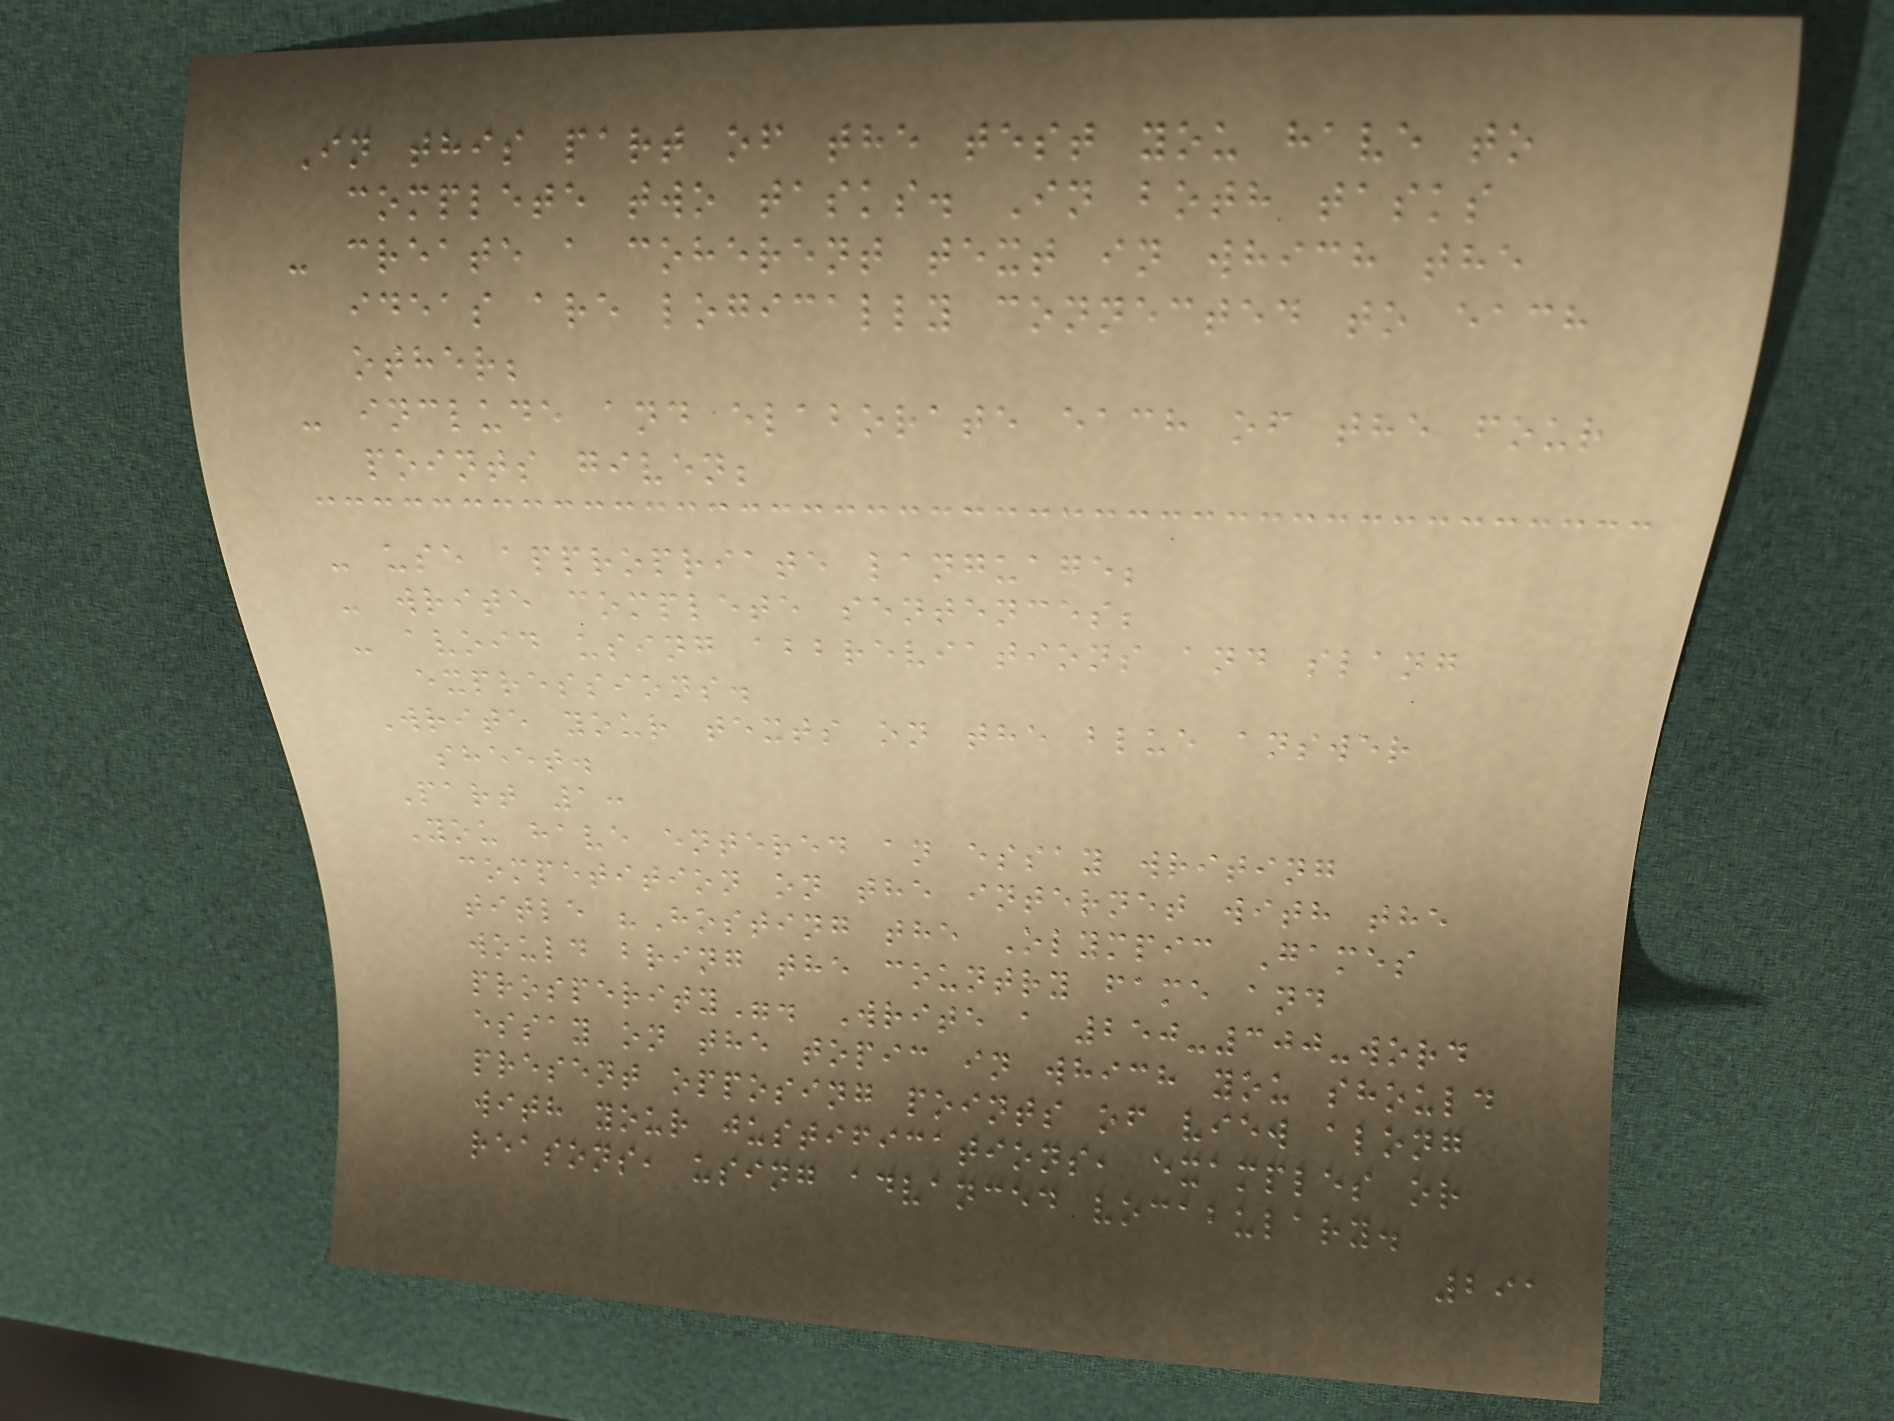In this part of the test you have to
complete two tasks. In both tasks
- create a coherent text in which the
ideas are logically connected to each
other;
- include and elaborate each of the four
points given;
- use appropriate language;
- write complete sentences;
- avoid using abbreviations and slang
expressions.
Write your texts on the blue answer
sheet.
Part 1:
You have entered an essay writing
competition on the internet with the
title "Hosting the Olympic Games
would bring the country fame and
prosperity". Write a 250-300-word
essay on the topic in which you should
present opposing points of view along
with your justifications, examples or
reasons, using advanced vocabulary.
291
